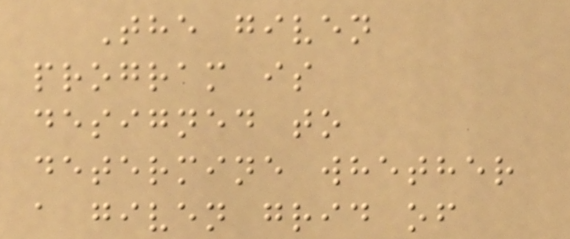The given
program is
designed to
determine whether
a given grid of
